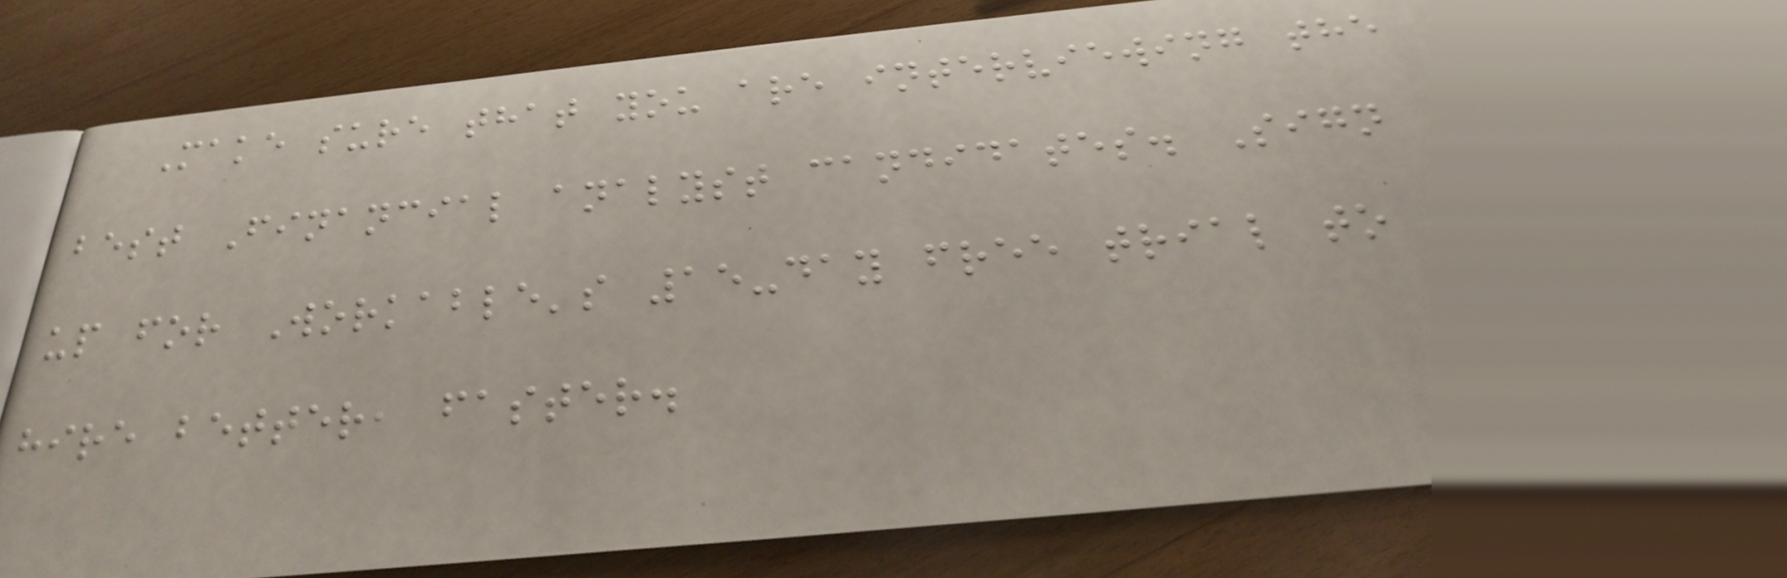Make sure that you are interviewing the
best Financial analyst candidates. Sign
up for Workable's 15-day free trial to
hire better, faster.
